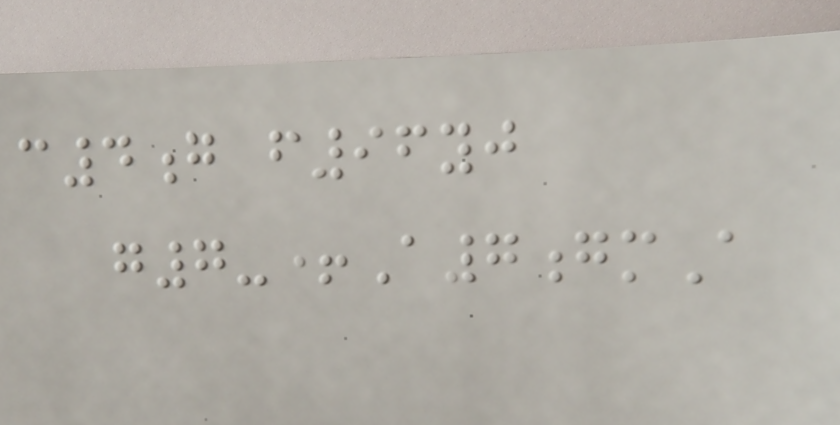c4g f96yj
g7-+A7gmA
